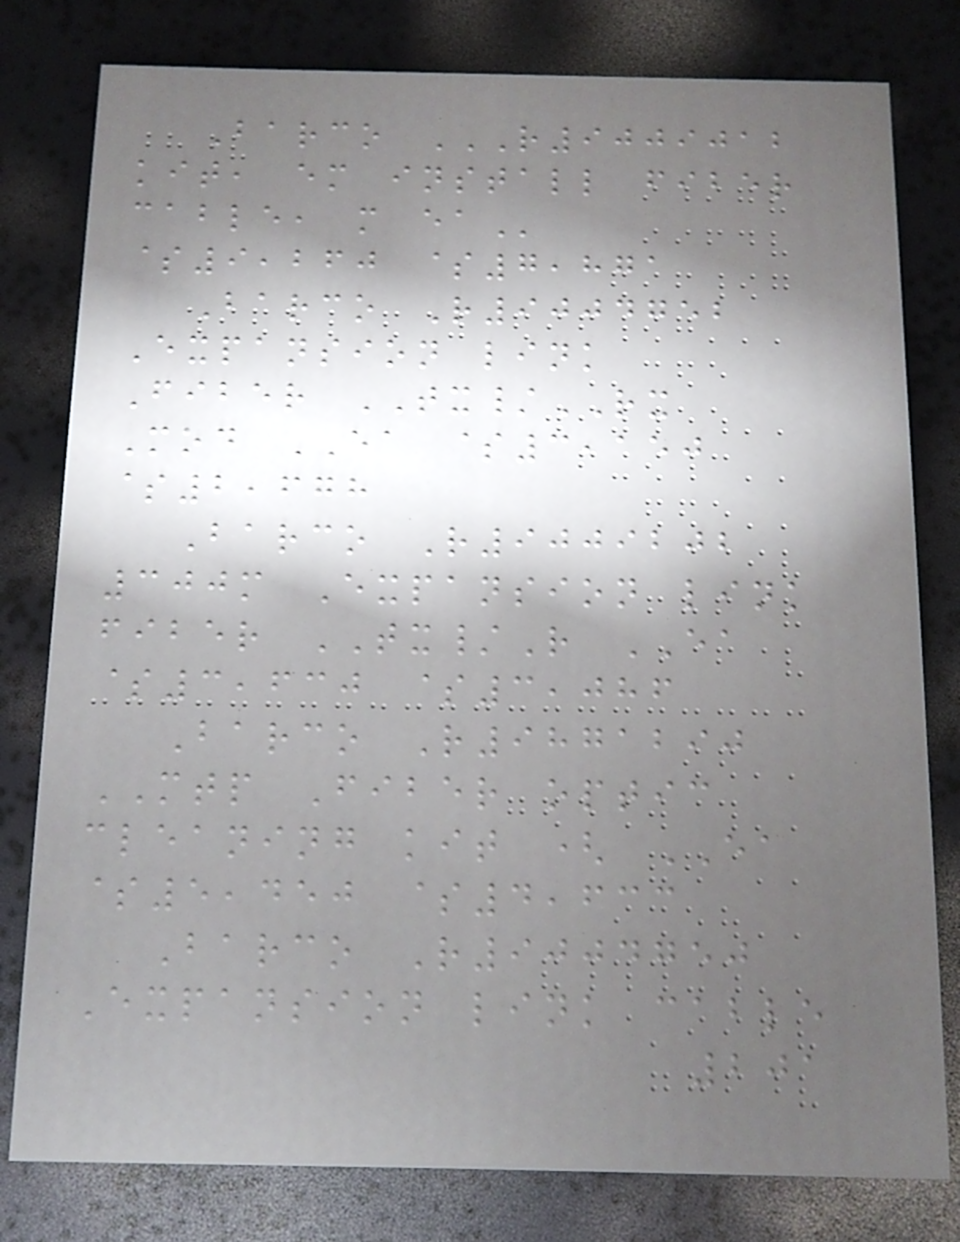Barco R9009012
KIT, EM INSTALL FIBER
CABLE, M EA
$9,260 $7,871
Barco R9004752
Expansion link
Fiber TX/RX
Mod EA $3,150
$2,678
Barco R9009202
300m Expansion link
fiber TX/R EA
$3,630 $3,086
Barco R9871290
MTP Fiber optic
cleaning kit ( EA
$5,450 $4,633
Barco R9004750
Expansion link cable
201
